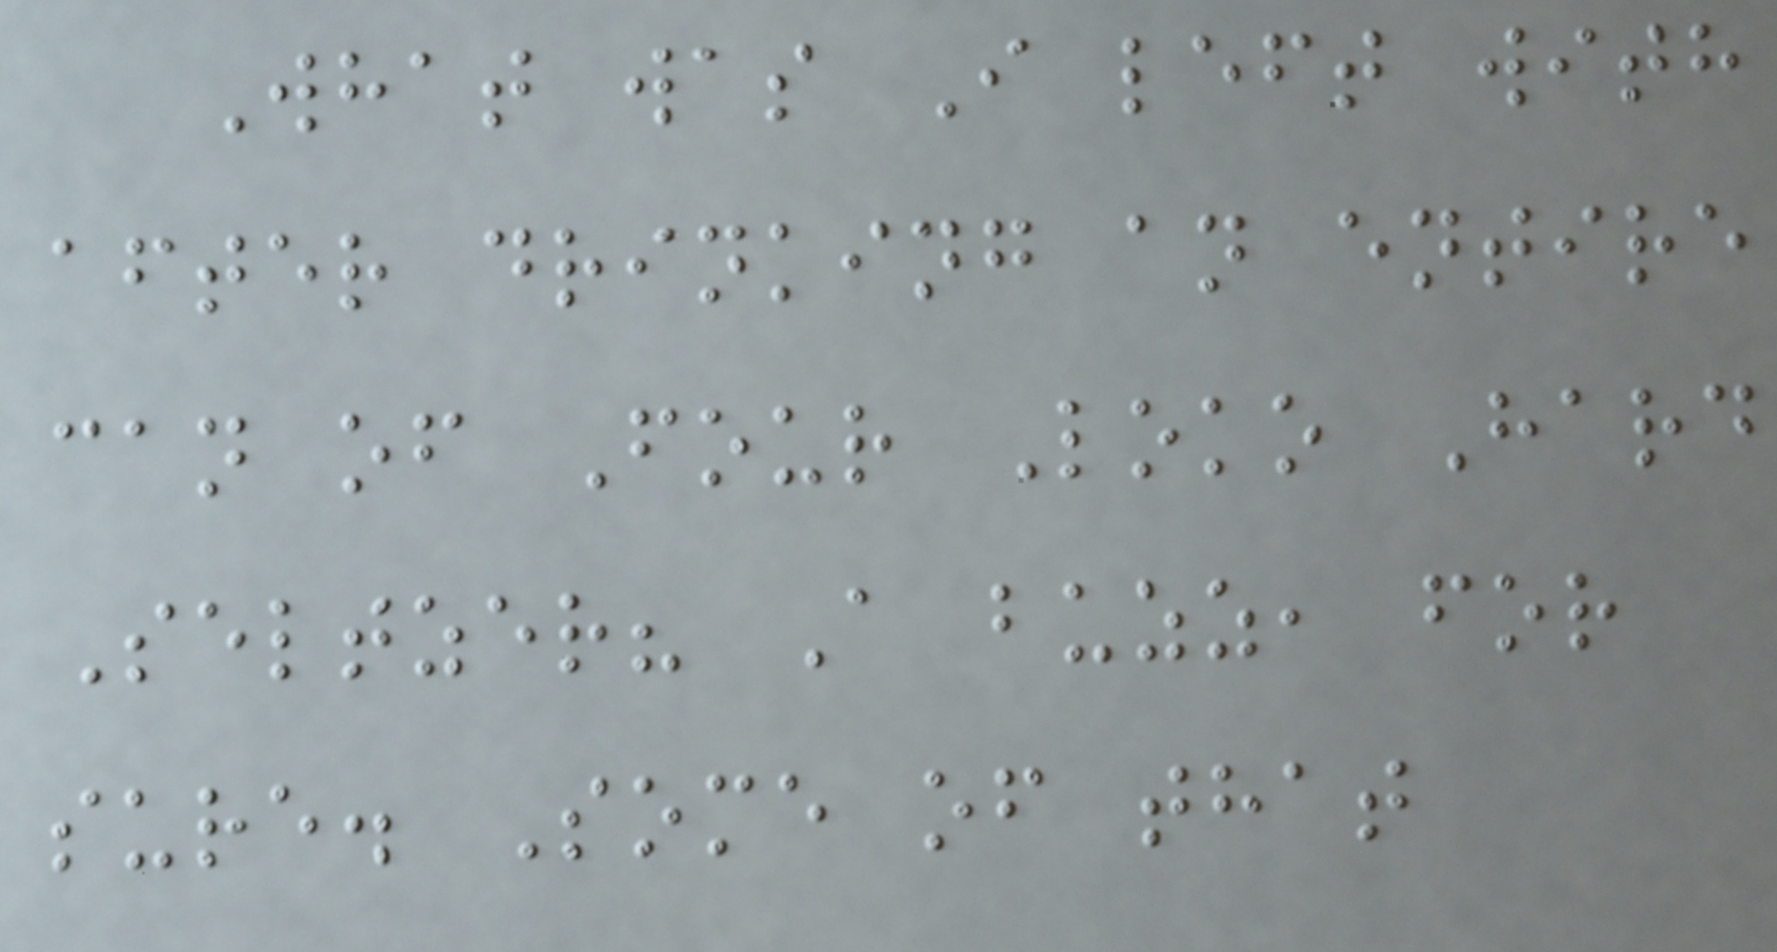What was I left with
after drinking an entire
can of Four Loko Hard
Seltzer? A buzz, for
sure. Some of that
